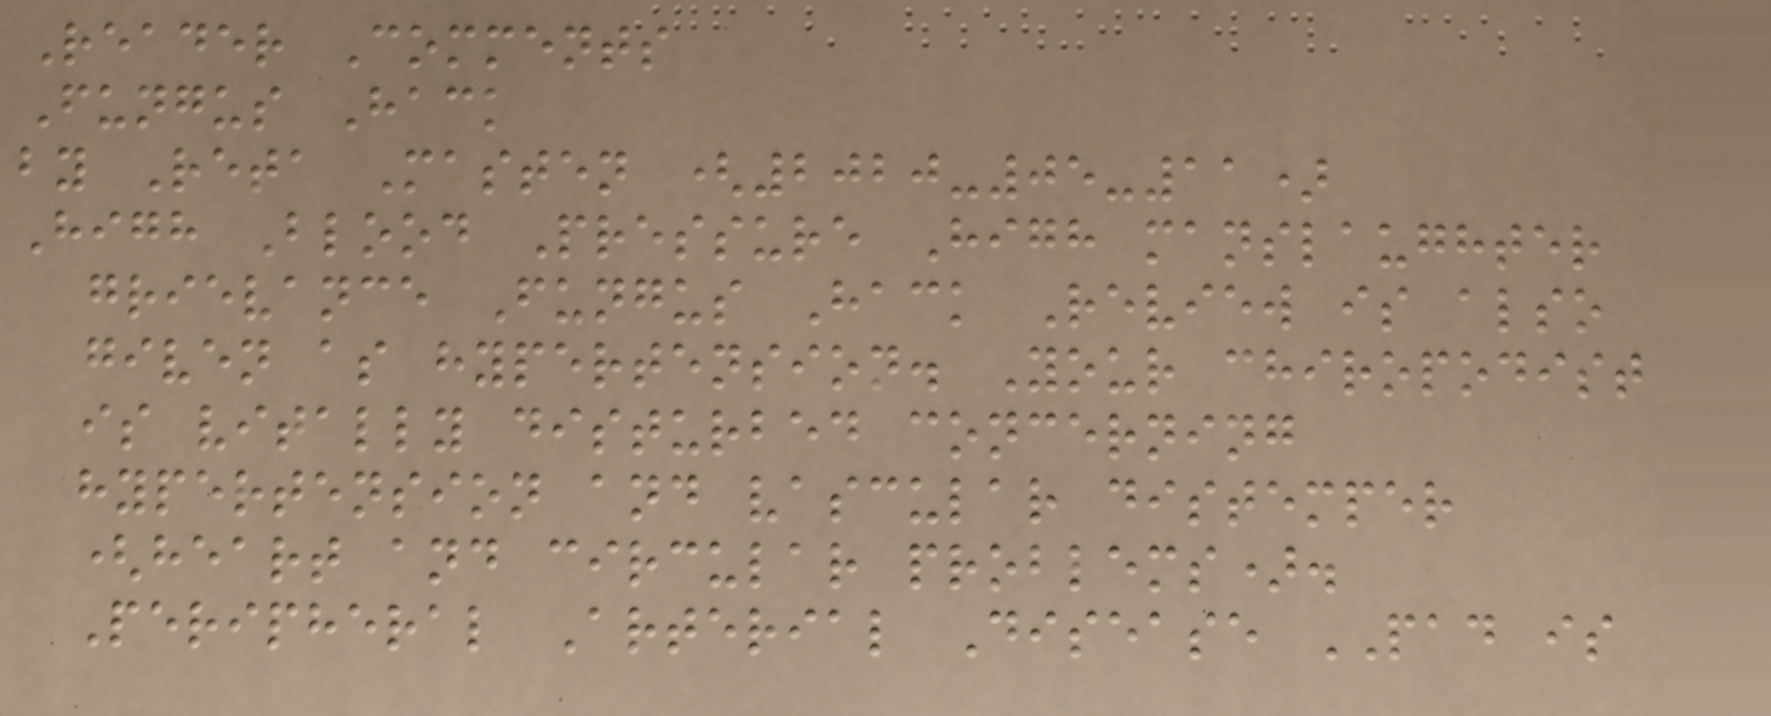Reader Comments
Fungus Hack
by Reta Masten (2020-05-11)
High Blood Pressure High manslaughter
grievance Fungus Hack Review is also
given as hypertension. Your chiropodist
is vitally disturbed concerning
hypertension and vascular distemper
(heart and circular problems).
Peripheral Arterial Disease PAD is
